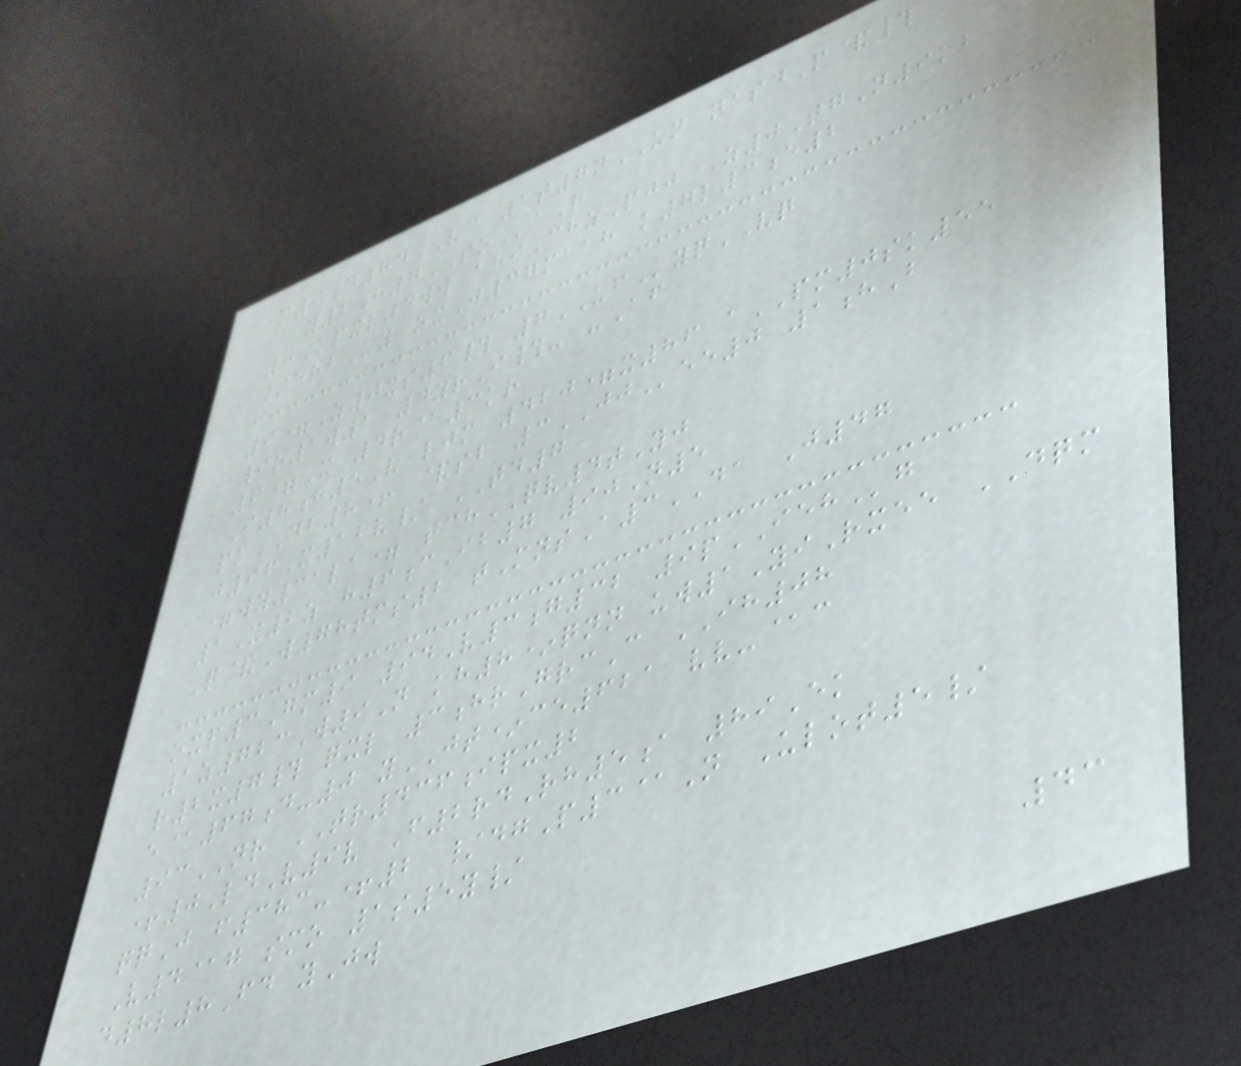m9d84VC 1t7nUN nasdP&#
y2h7SOaR
0Kpxl4ww ahiChzPjj Z0TgN9kb
/erbUy oxW37maah k7l3e2
9=Z0xs6# 7UFyqVQ
9o1w1 4yrI#- -Af
6=X 4r@3kr
I8h5V ljm 420=x86 aPM0sk55
pkDB8+ &sb 3JJee0 1hB
j96X12v/ TD7
=wy31la= tchQV4tYj
1X2z h6cIb7 90N5
Q&W78tms2 tMnsA3DA J47
oxp3Gm9 94V3g32 9pIEHg
1z723W9N kh8*qnn uw1YiRxee DQM
r2x7# qxl 3hrGrcC IH08
e@67d-0 yJT*ce621 vv-@c
93NR TR436ipx2
+0LdV9v F2rdRh5a 89Ek
qqJ f383-+2 /dgP3@N Ulot5/
V4@g smo 1s5y/
d8l8Fd yJw
43
